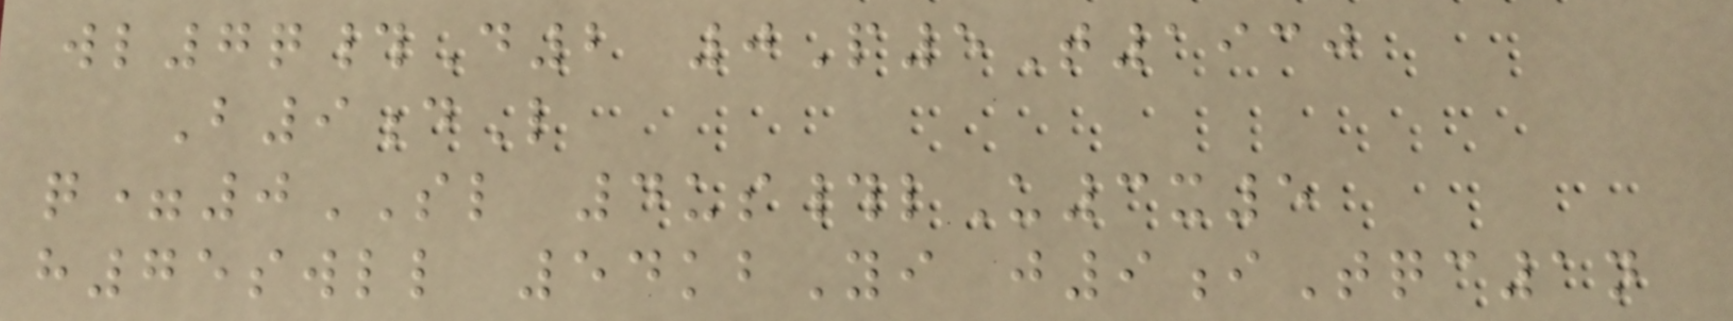wl7q#D2 0P5T1930
B9dL
q=0SL 4us#lU3x5
h75swll 54kbYi j9iTqc1n
